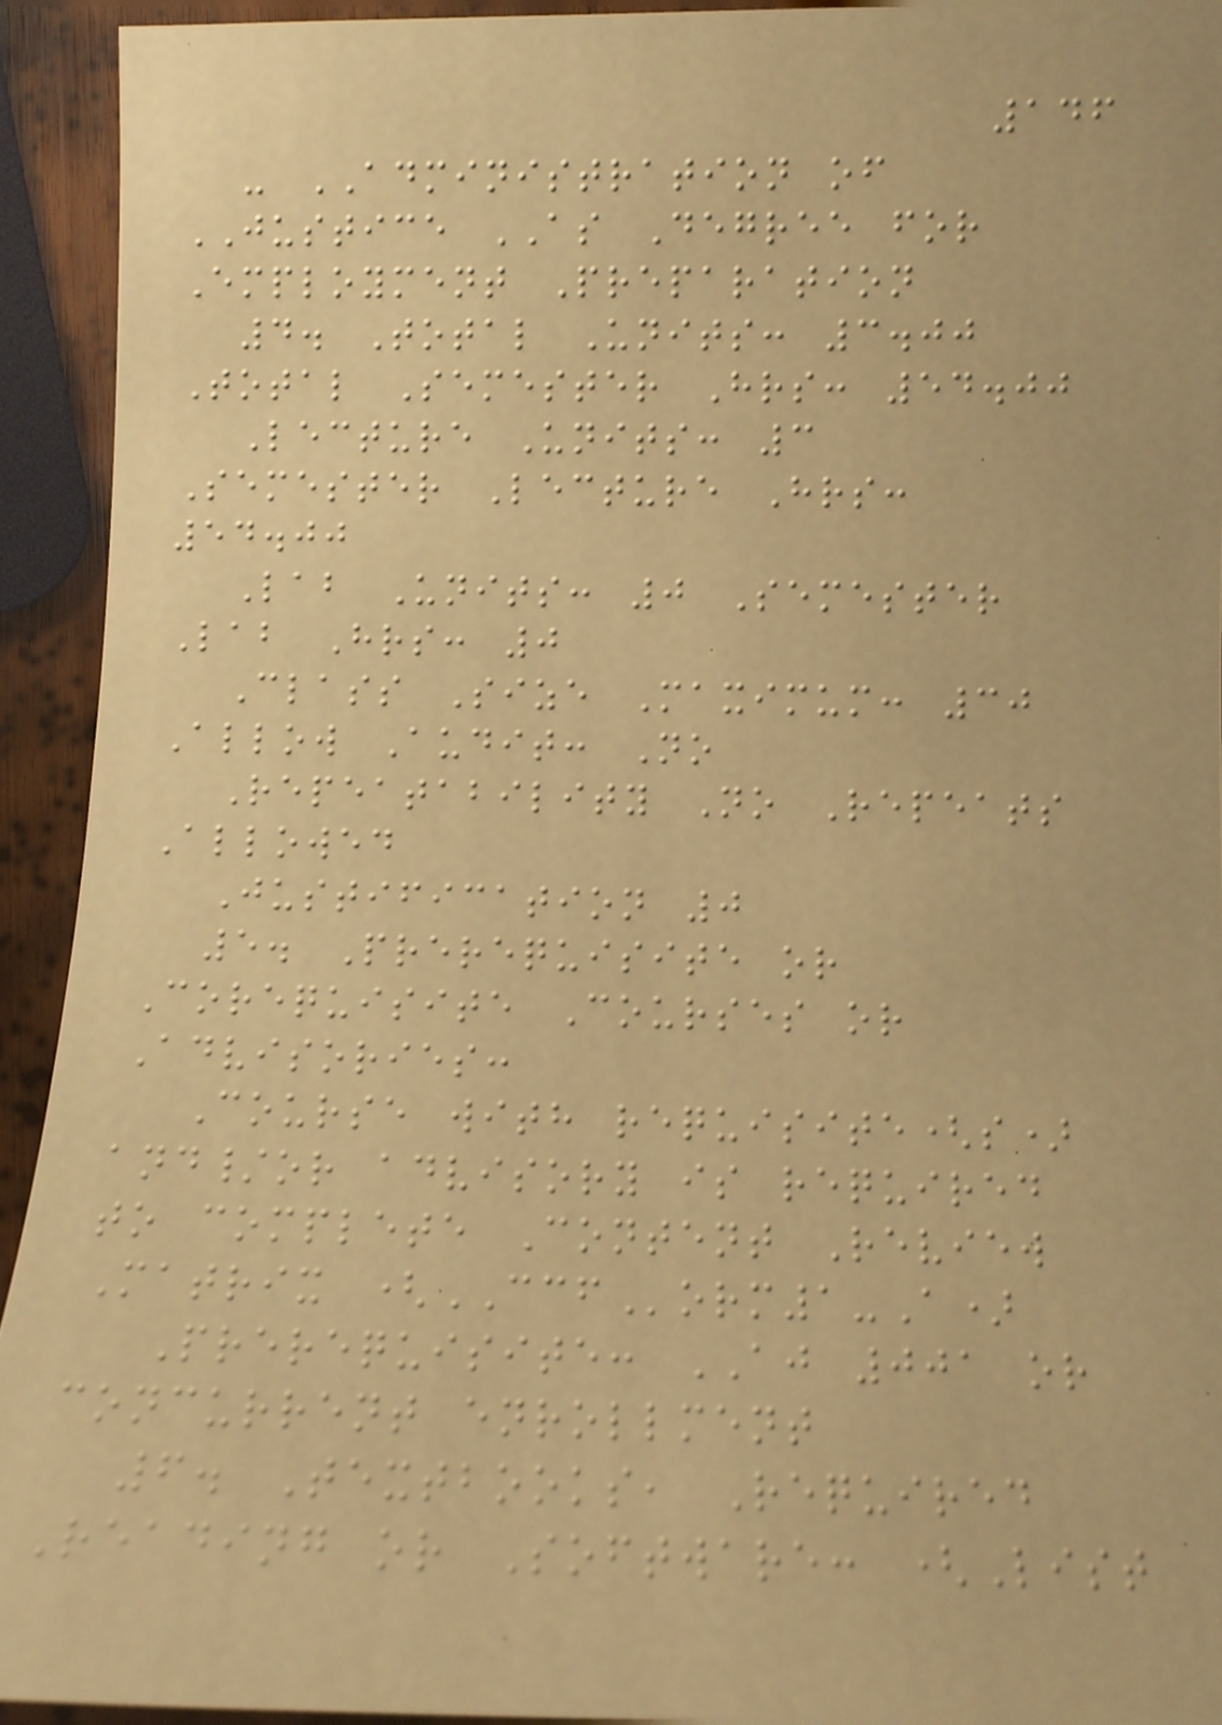146
- ADMINISTRATION of
JUSTICE AS Degree for
Employment Preparation
4. Total Units: 3.00
Total Semester Hrs: 54.00
Lecture Units: 3
Semester Lecture Hrs:
54.00
Lab Units: 0 Semester
Lab Hrs: 0
Class Size Maximum: 30
Allow Audit: No
Repeatability No Repeats
Allowed
Justification 0
5. Prerequisite or
Corequisite Courses or
Advisories:
Course with requisite(s)
and/or advisory is required
to complete Content Review
Matrix (CCForm1-A)
Prerequisite: AJ 001 or
concurrent enrollment
6. Textbooks, Required
Reading or Software: (List
